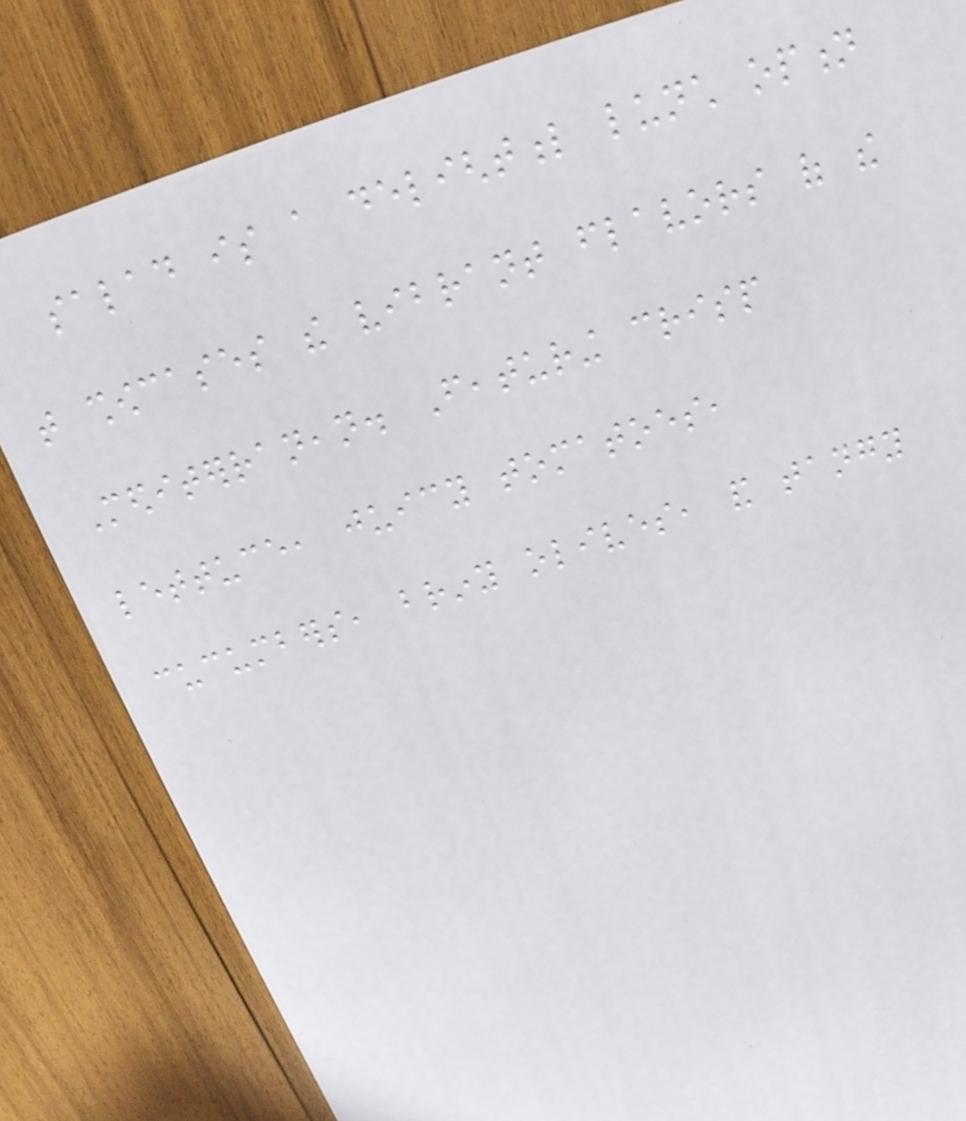salad is a delightful lunch option
that showcases the vibrant flavors of the
Mediterranean. Featuring crisp
lettuce, juicy tomatoes,
cucumbers, briny olives, and tangy
